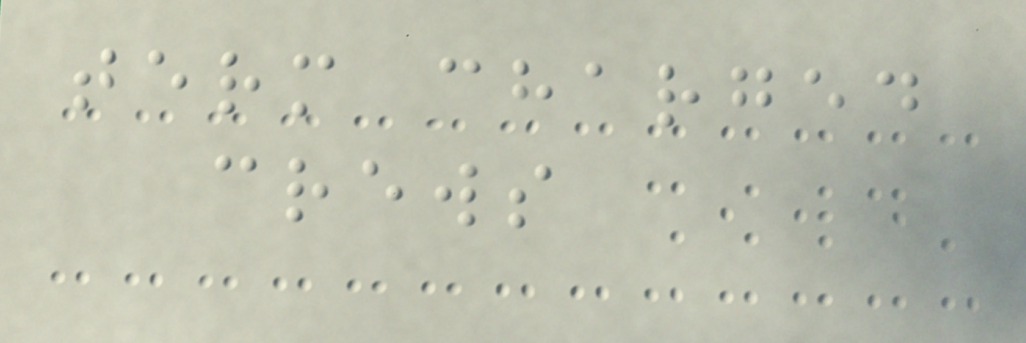term charged
crews
